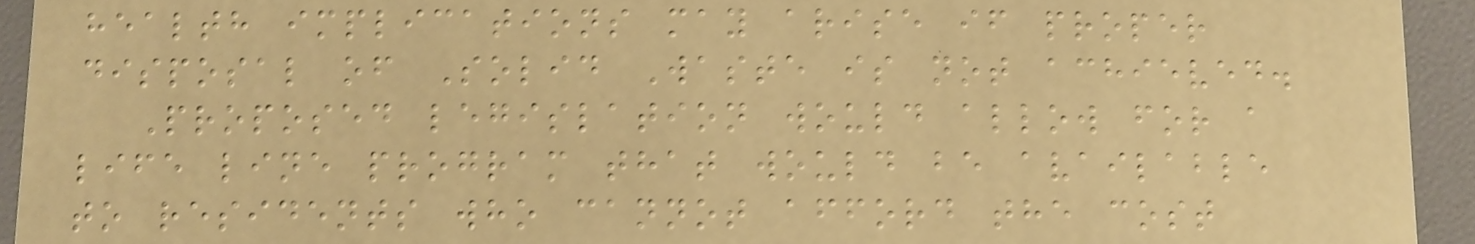health implications may arise if proper
disposal of Solid Waste is not achieved.
Proposed legislation would allow for a
life line program that would be available
to residents who cannot afford the cost
